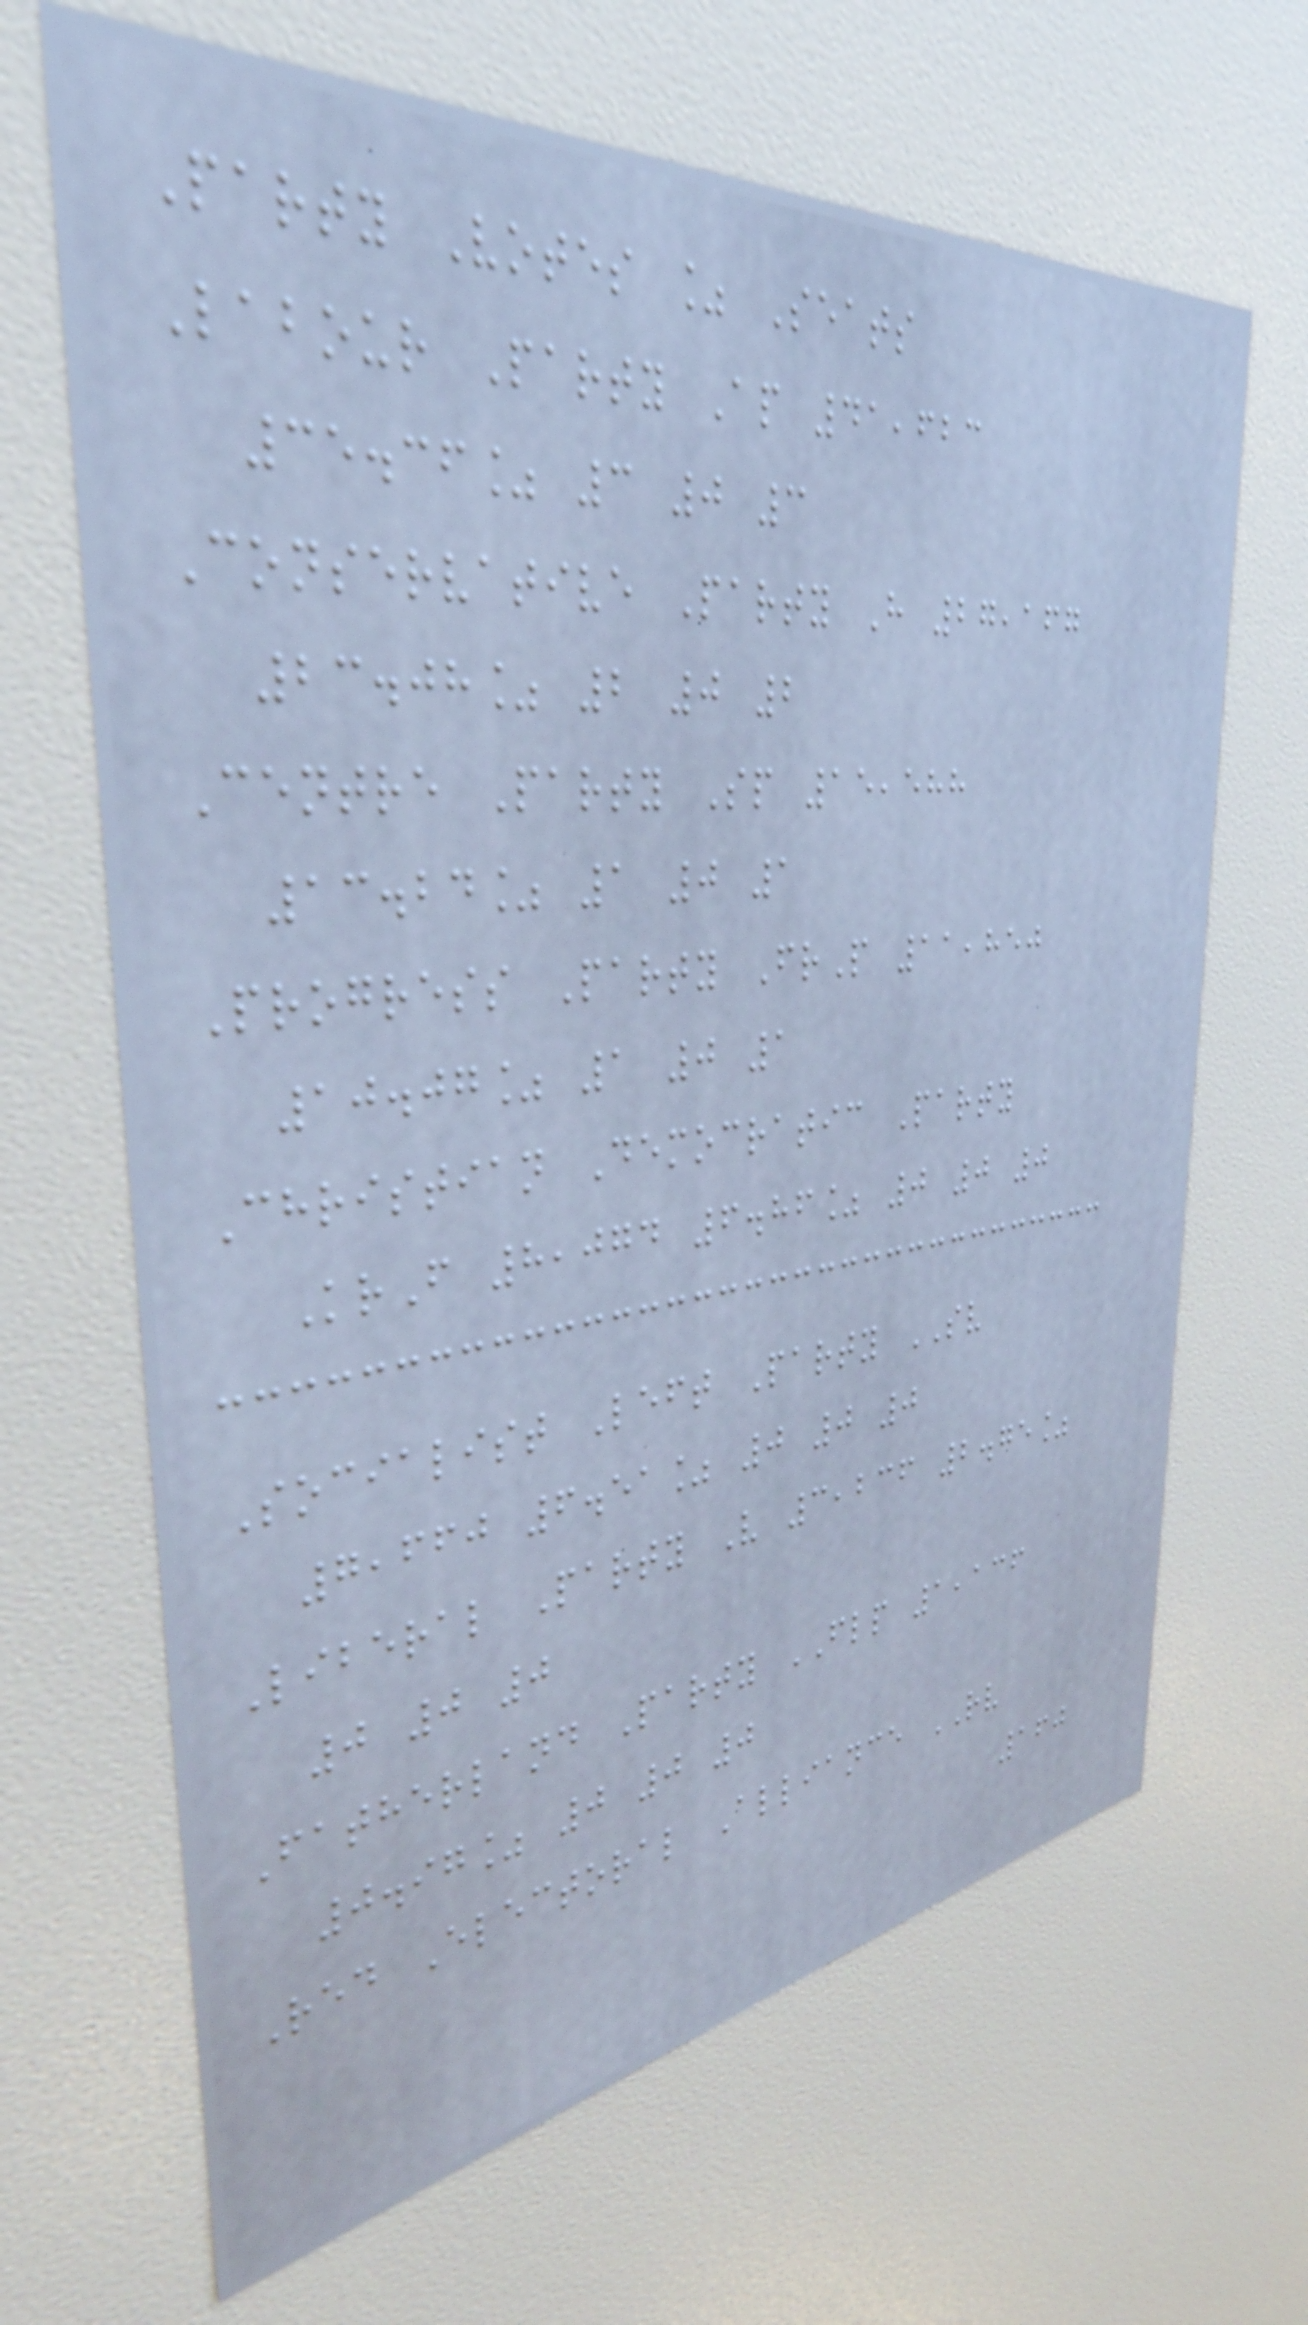Party Votes % Seats
Labour Party Ap 41,623
35.36% 3 0 3
Conservative Party H 27,167
23.08% 2 0 2
Centre Party Sp 15,588
13.24% 1 0 1
Progress Party FrP 11,850
10.07% 1 0 1
Christian Democratic Party
KrF 8,074 6.86% 0 0 0
Socialist Left Party SV
7,660 6.51% 0 0 0
Liberal Party V 3,236 2.75%
0 0 0
Fatherland Party FLP 1,136
0.97% 0 0 0
Red Electoral Alliance RV
160
